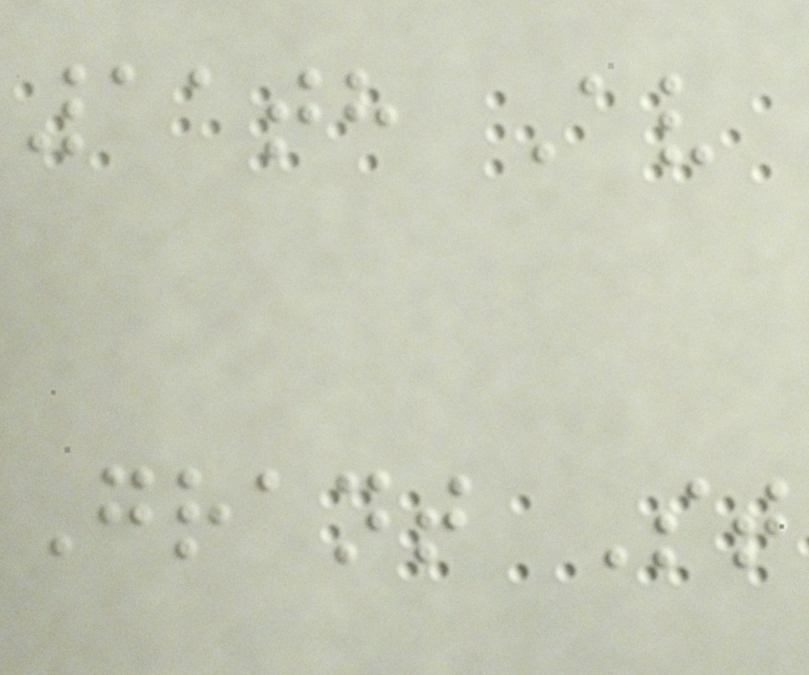11th Av
Grant St
